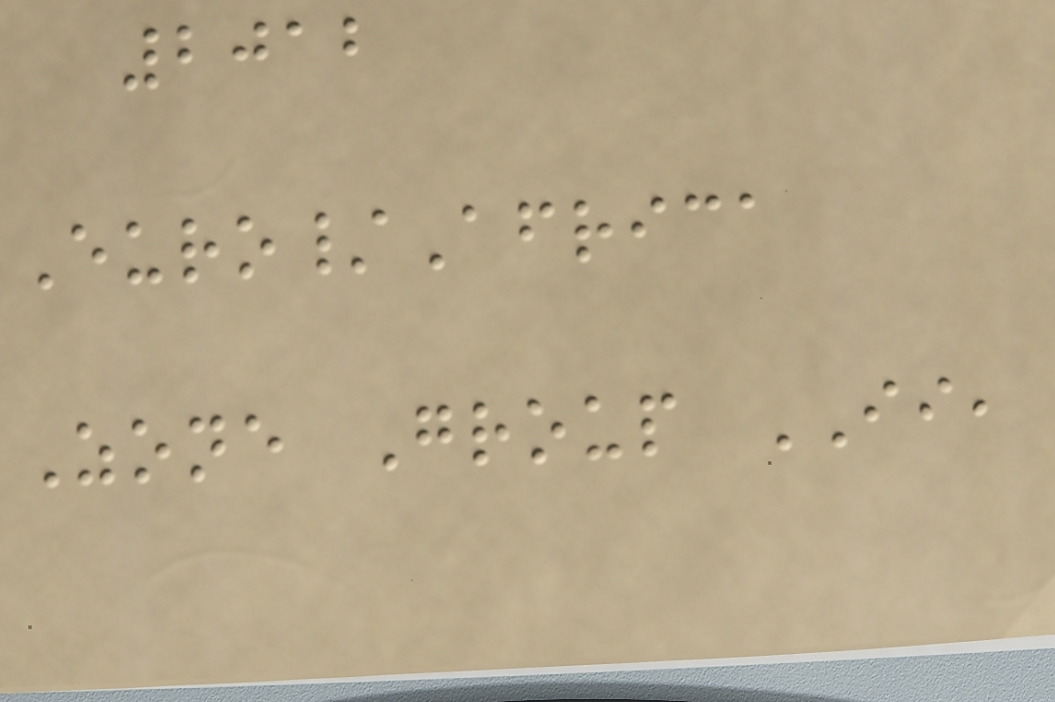2012
Euro/Africa
Zone Group II,
